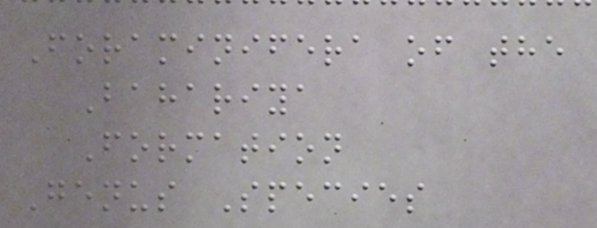Foraminifera of the
Bahariya
Formation
Genus Species
